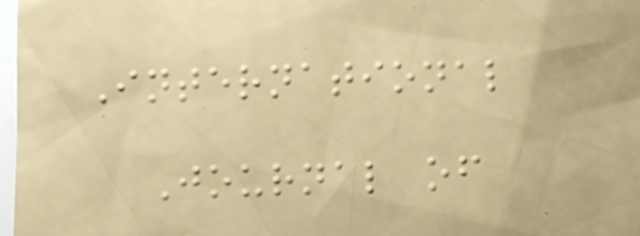International
Journal of
